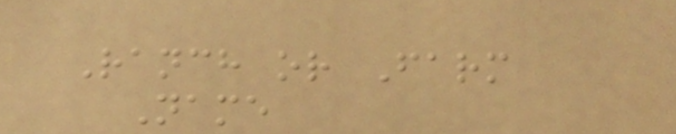Ranch or Farm
Name
